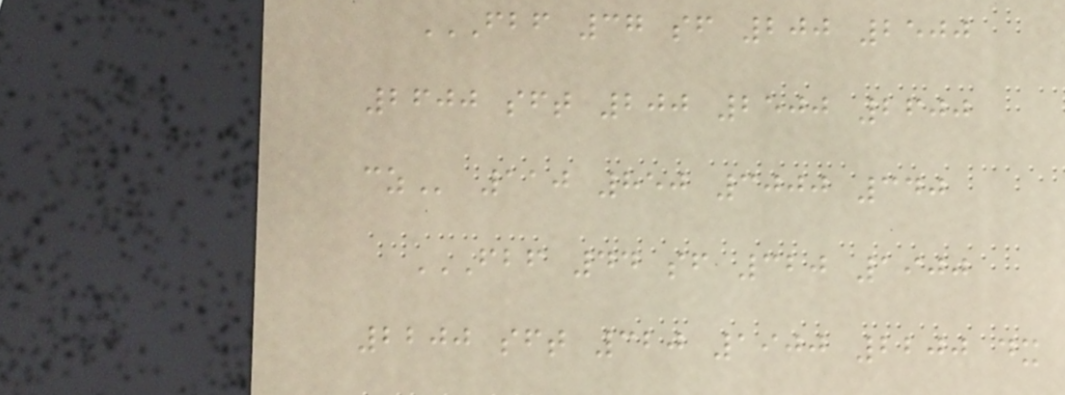FBF 37 SF 200 2500
2600 SFT 200 2500 2600
CZ 110 850 3000 340
FBF 44 SF 320 1900
2200 SFT 320 1900 2200 DX
